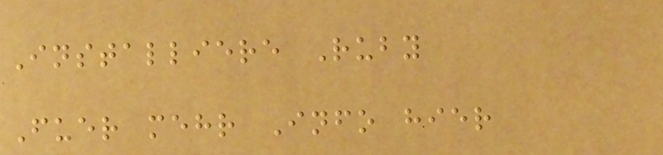Installiere Ruby
Fuer mehr Info hier
